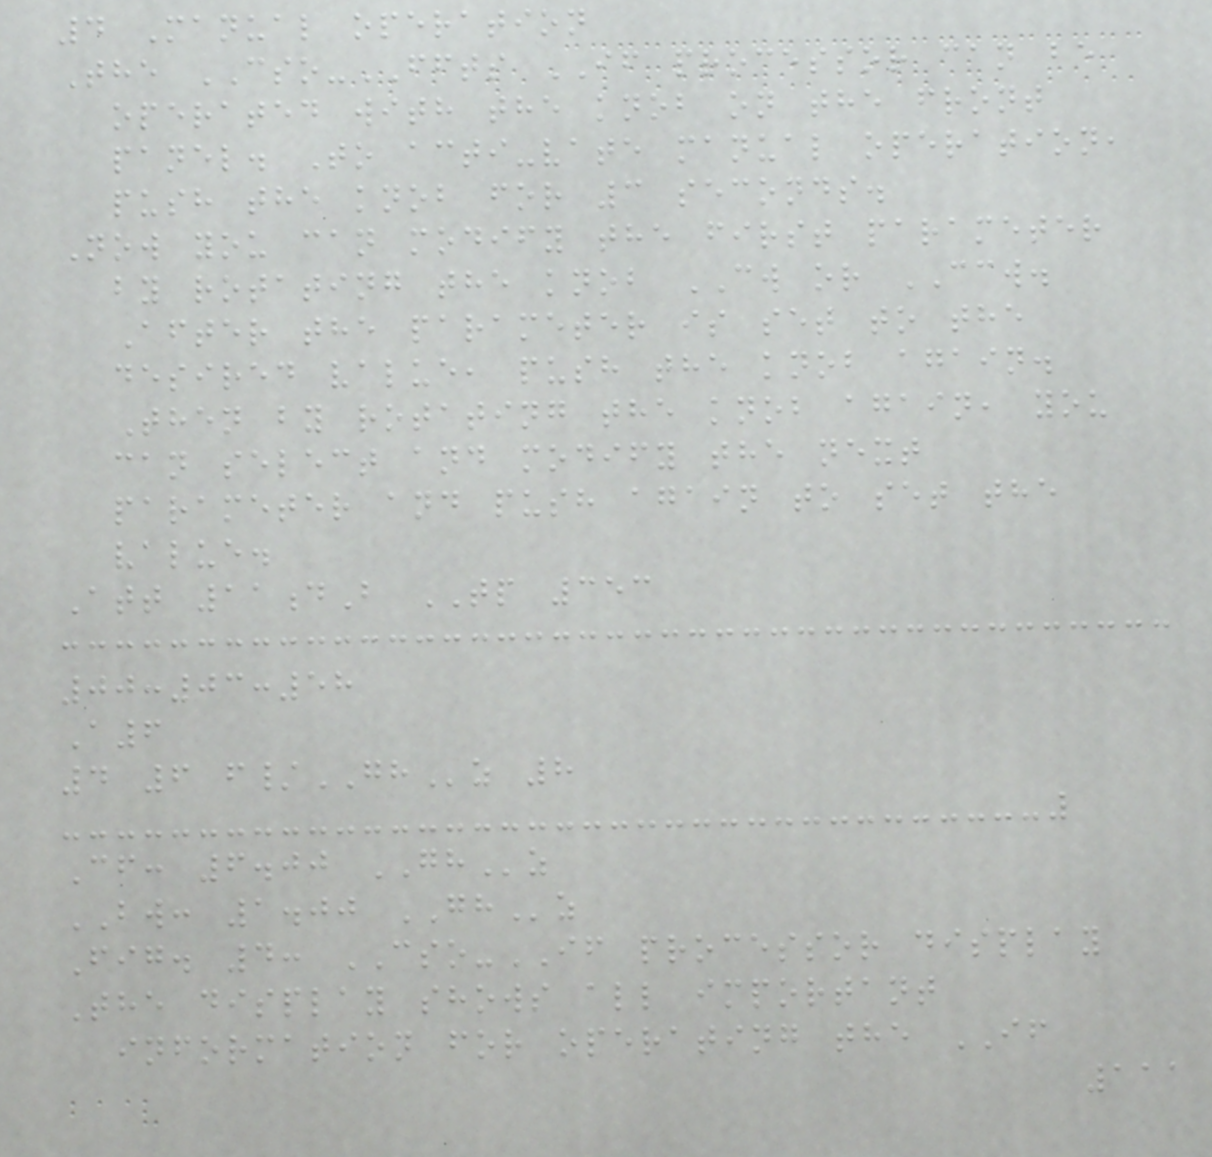4 Manual operation
The CSO-FFTS IF processor can be
operated with the knob on the front
panel. To acti-vate manual operation,
push the knob for 3 seconds.
Now you can modify the first parameter
by rotating the knob CW or CCW.
After the parameter is set to the
desired value, push the knob again.
Then by rotating the knob again, you
can select and modify the next
parameter and push again to set the
value.
Att 11dB TP 353
00:03:58
A6
4 6 f/GHz 8
Cf: 6.00 GHz
BW: 1.00 GHz
Fig. 4: CSO-IF processor display
The display shows all important
information for operating the IF
111
